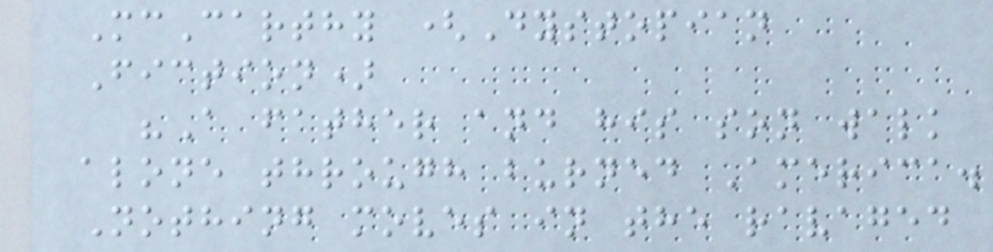McCarthy (Dystopian
Fiction)
"A father and his son walk
alone through burned America.
Nothing moves in the ravaged
